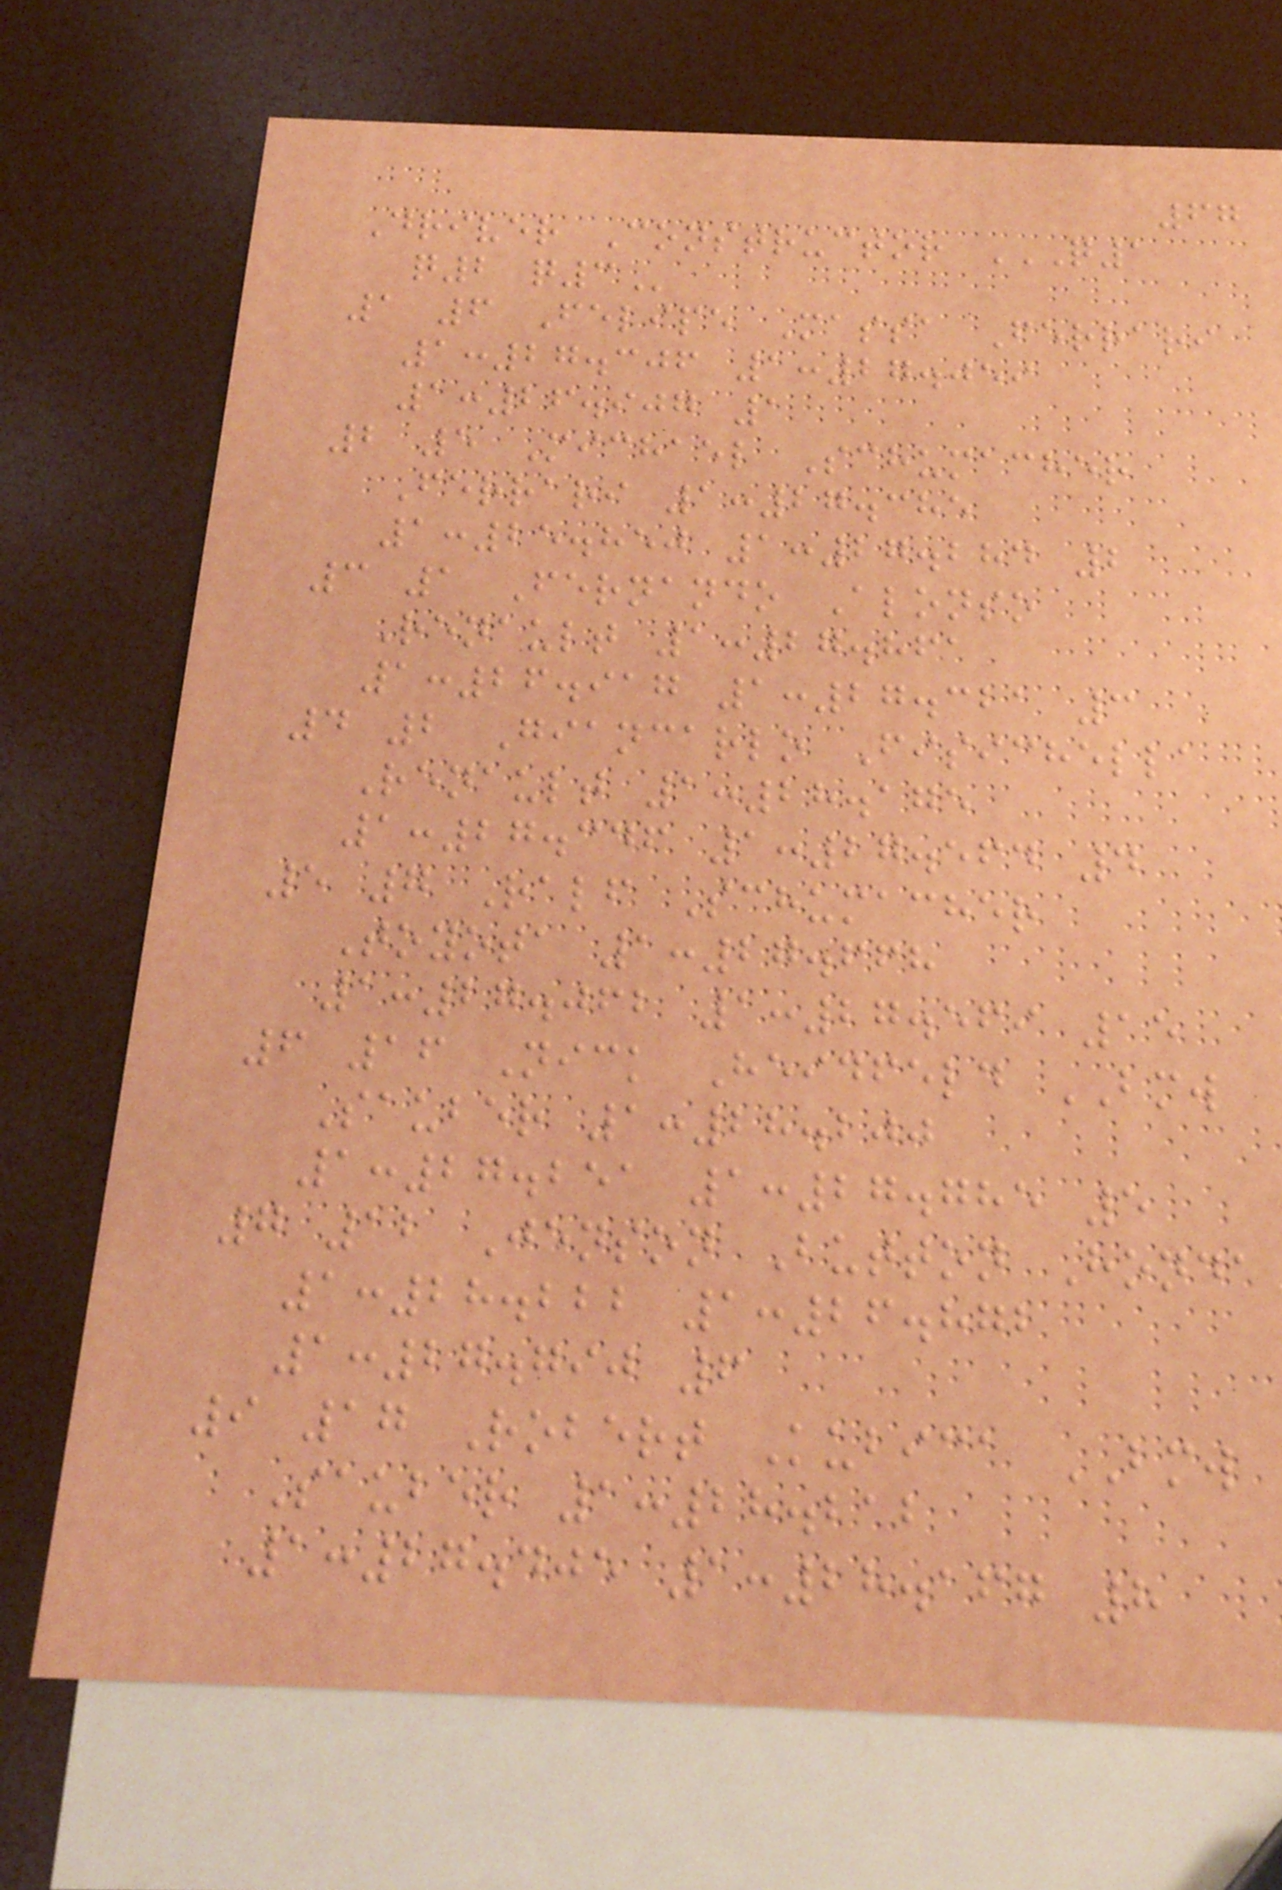67
Driver Constructor Q1
Q2 Q3
1 6 Felipe Massa Ferrari
1:27.306 1:27.059
1:26.907 1
2 5 Michael Schumacher
Ferrari 1:27.385
1:25.850 1:27.284 2
3 1 Fernando Alonso
Renault 1:27.861
1:26.917 1:27.321 3
4 2 Giancarlo Fisichella
Renault 1:28.175
1:27.346 1:27.564 4
5 7 Ralf Schumacher
Toyota 1:27.668
1:27.062 1:27.569 15
6 16 Nick Heidfeld BMW
Sauber 1:28.200
1:27.251 1:27.785 5
7 12 Jenson Button Honda
1:28.222 1:26.872
1:27.790 6
9 17 Robert Kubica BMW
Sauber 1:28.212
1:27.405 1:28.167 8
